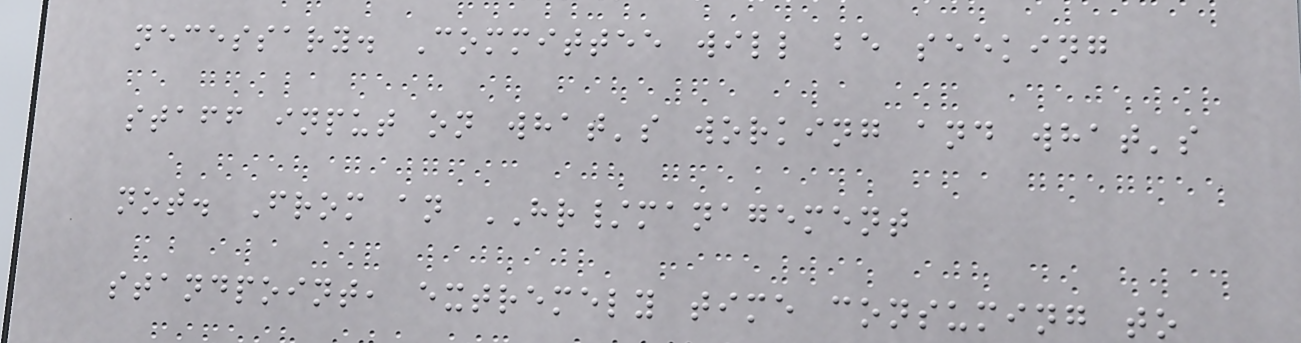necessary. Committee will be seeking
staff input on what's working and what's
not. From an HR/management
standpoint, extremely time consuming to
